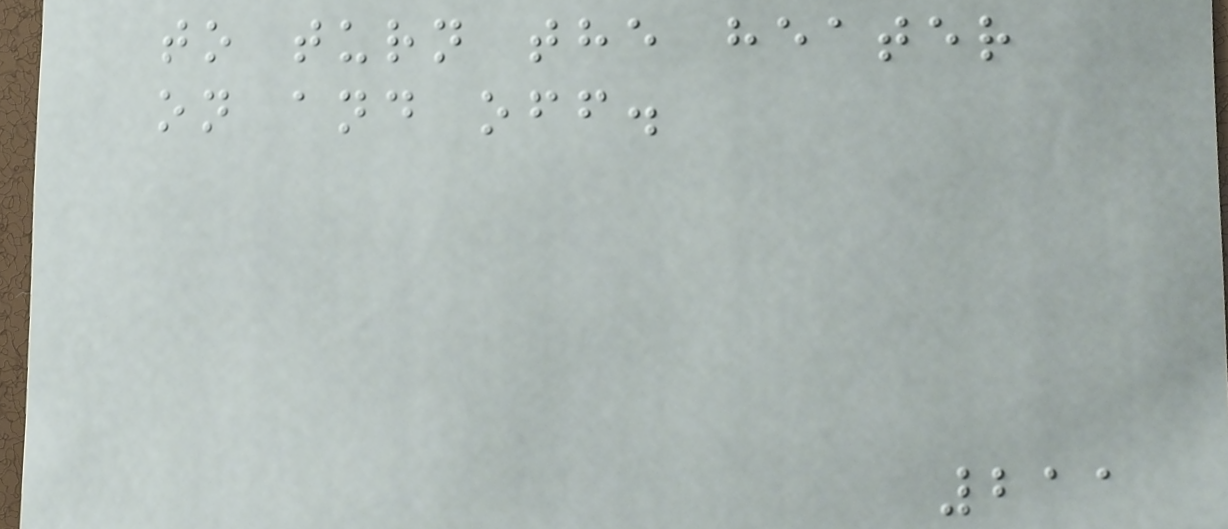to turn the heater
on and off.
211
